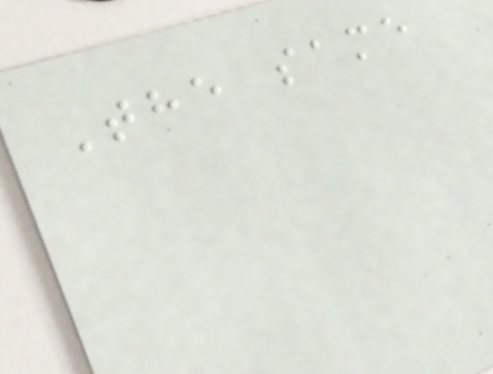The same
